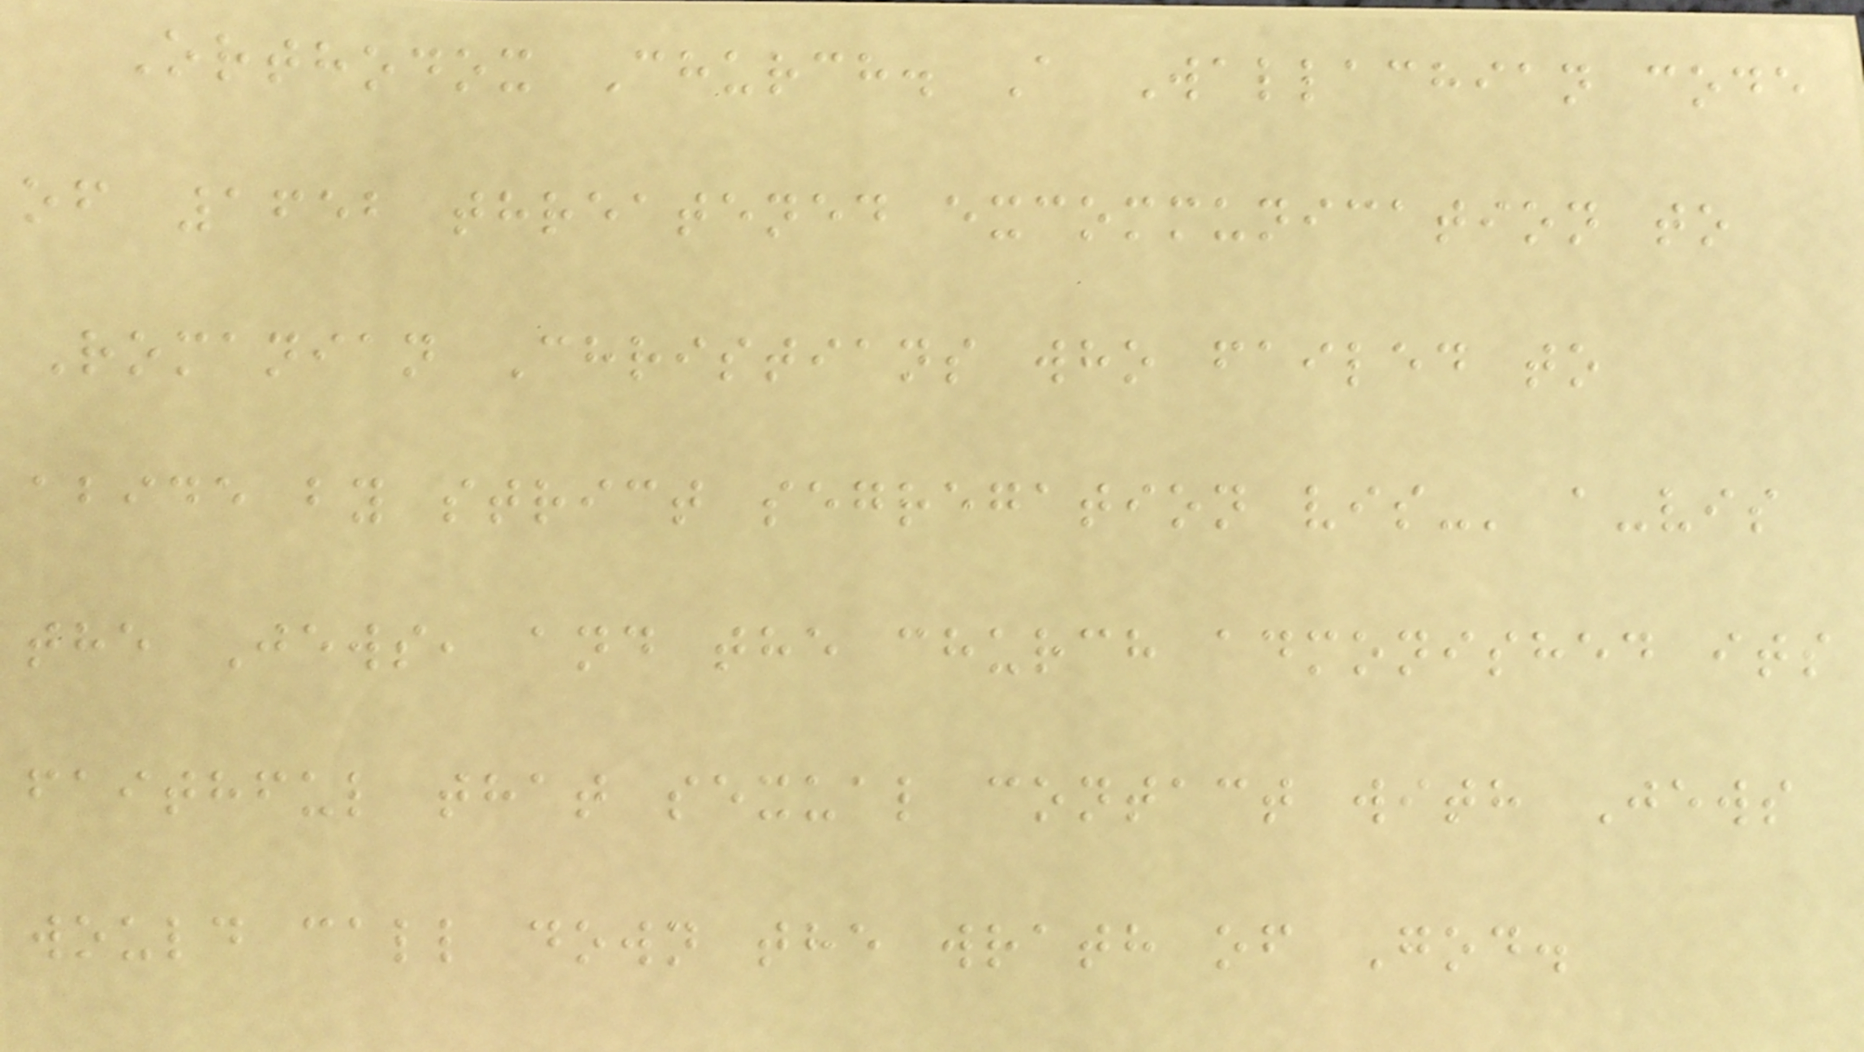Orthodox Church. A Wallachian code
of 1652 threatened excommunication to
Romanian Christians who failed to
abide by strict segregation vis-' a-vis
the Jews, and the church admonished its
faithful that sexual contact with Jews
would call down the wrath of God.
